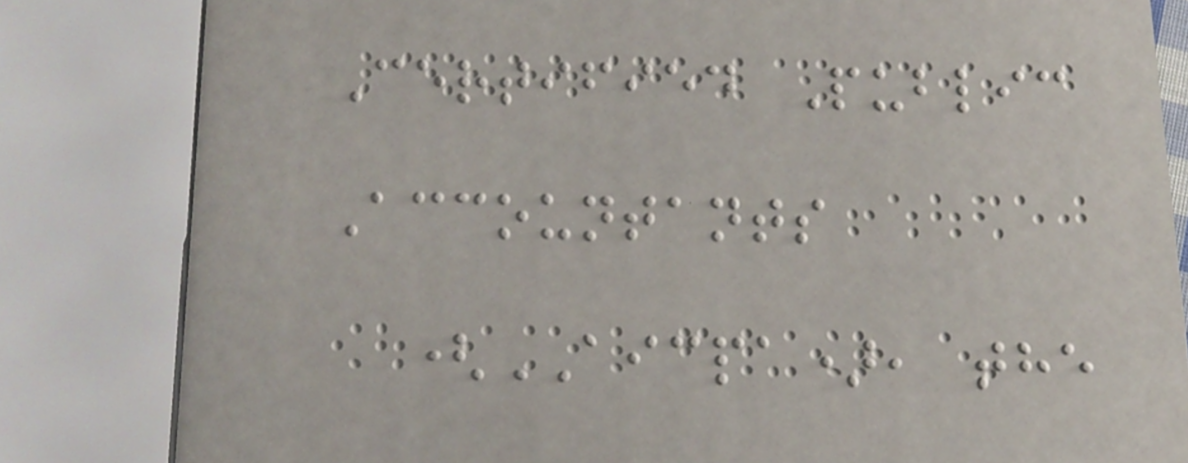Certified Public
Accountants
(AICPA), the
